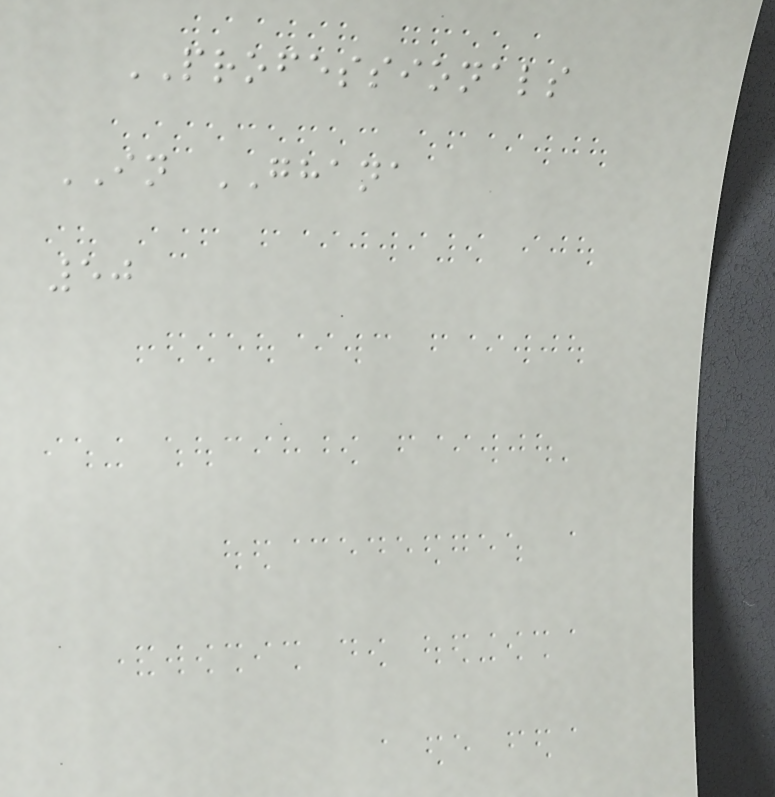PROFESSIONALS
IN GHANA
50
